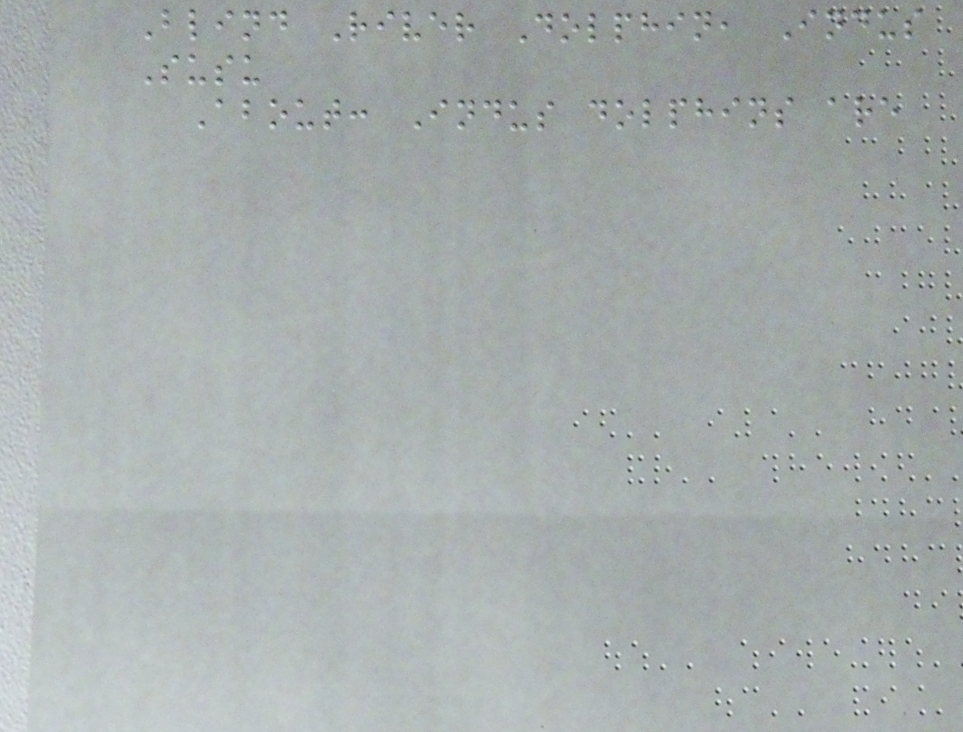Blind River Dolphin, Indus
Susu
About: Indus dolphins are
